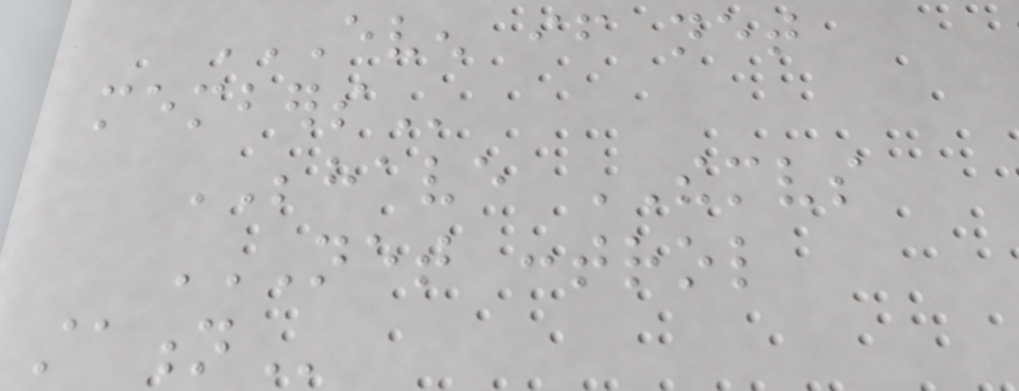EVEN IF NET
MEMBERS
BEHAVE THEMSELVES
NET CONTROL
STATION
